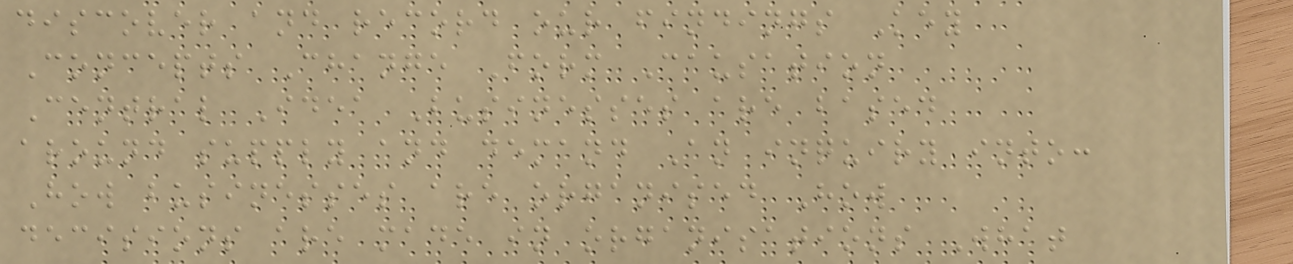discover and record our findings Key
Concepts Change Form Causation
Central Idea Businesses are based
around supply and demand An inquiry into:
How businesses are organised How
decisions are made in organisations What
